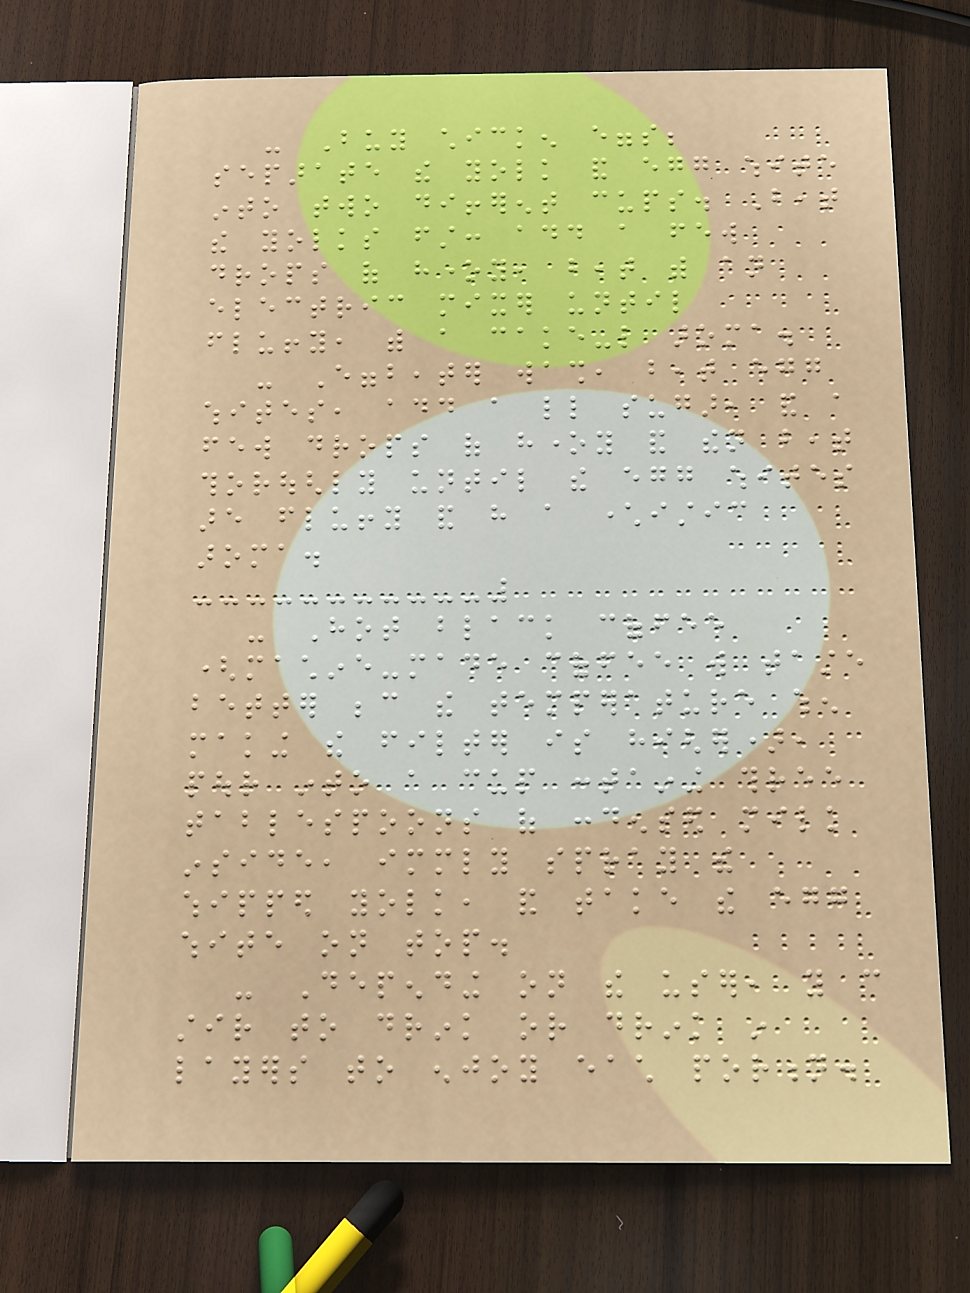- Buy chicken eggs;
separate the yolk and egg white
into two different cups. Beat
the yolks first: add a few
drops of honey, beat with an
electric mixer until
fluffy, with a cake-like aroma.
- Eggbeater wash, beat egg
whites, add a little sugar, and a
few drops of honey and then beat
thoroughly until the egg whites
are fluffy and have a characteristic
aroma.
- Hot black coffee
(machine-made coffee will taste
better because the temperature when
making the filter is higher),
pour into a cup containing three
tablespoons of condensed milk
inside, immediately spray the
whipped yolk, and take the egg
white on top.
- Depending on the user, you can
stir to drink or drink in
layers to enjoy each portion.
